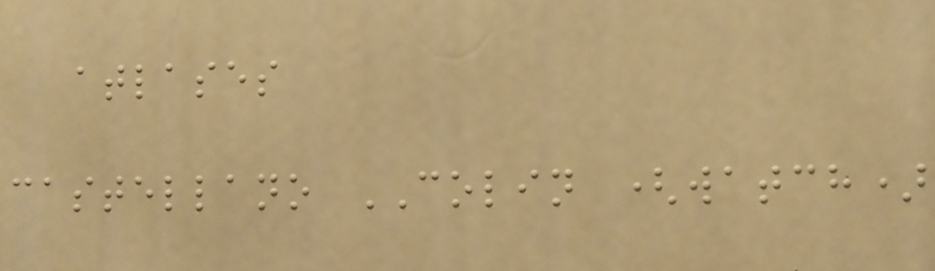atlases
castellano COLIN (watch)
